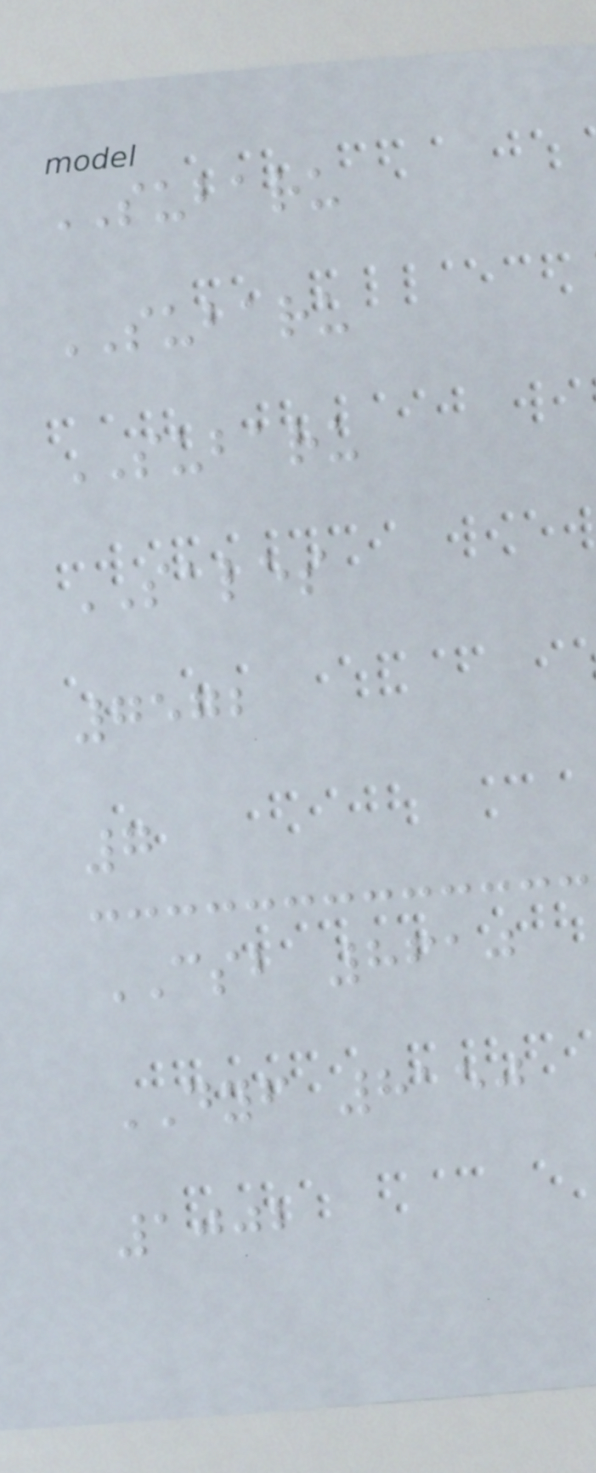SUBARU
SUBARU
SUBARU
SALES
7572
7
CSB 8610
DYF 8150
1002
